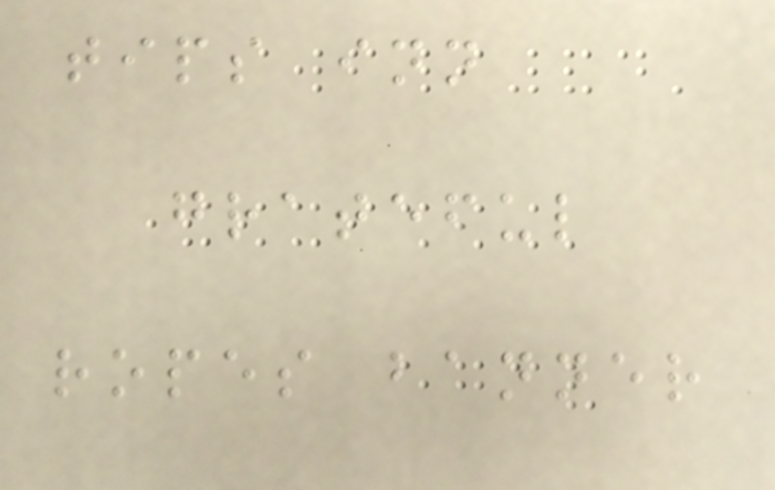tips inn
grateful
ropes banner
